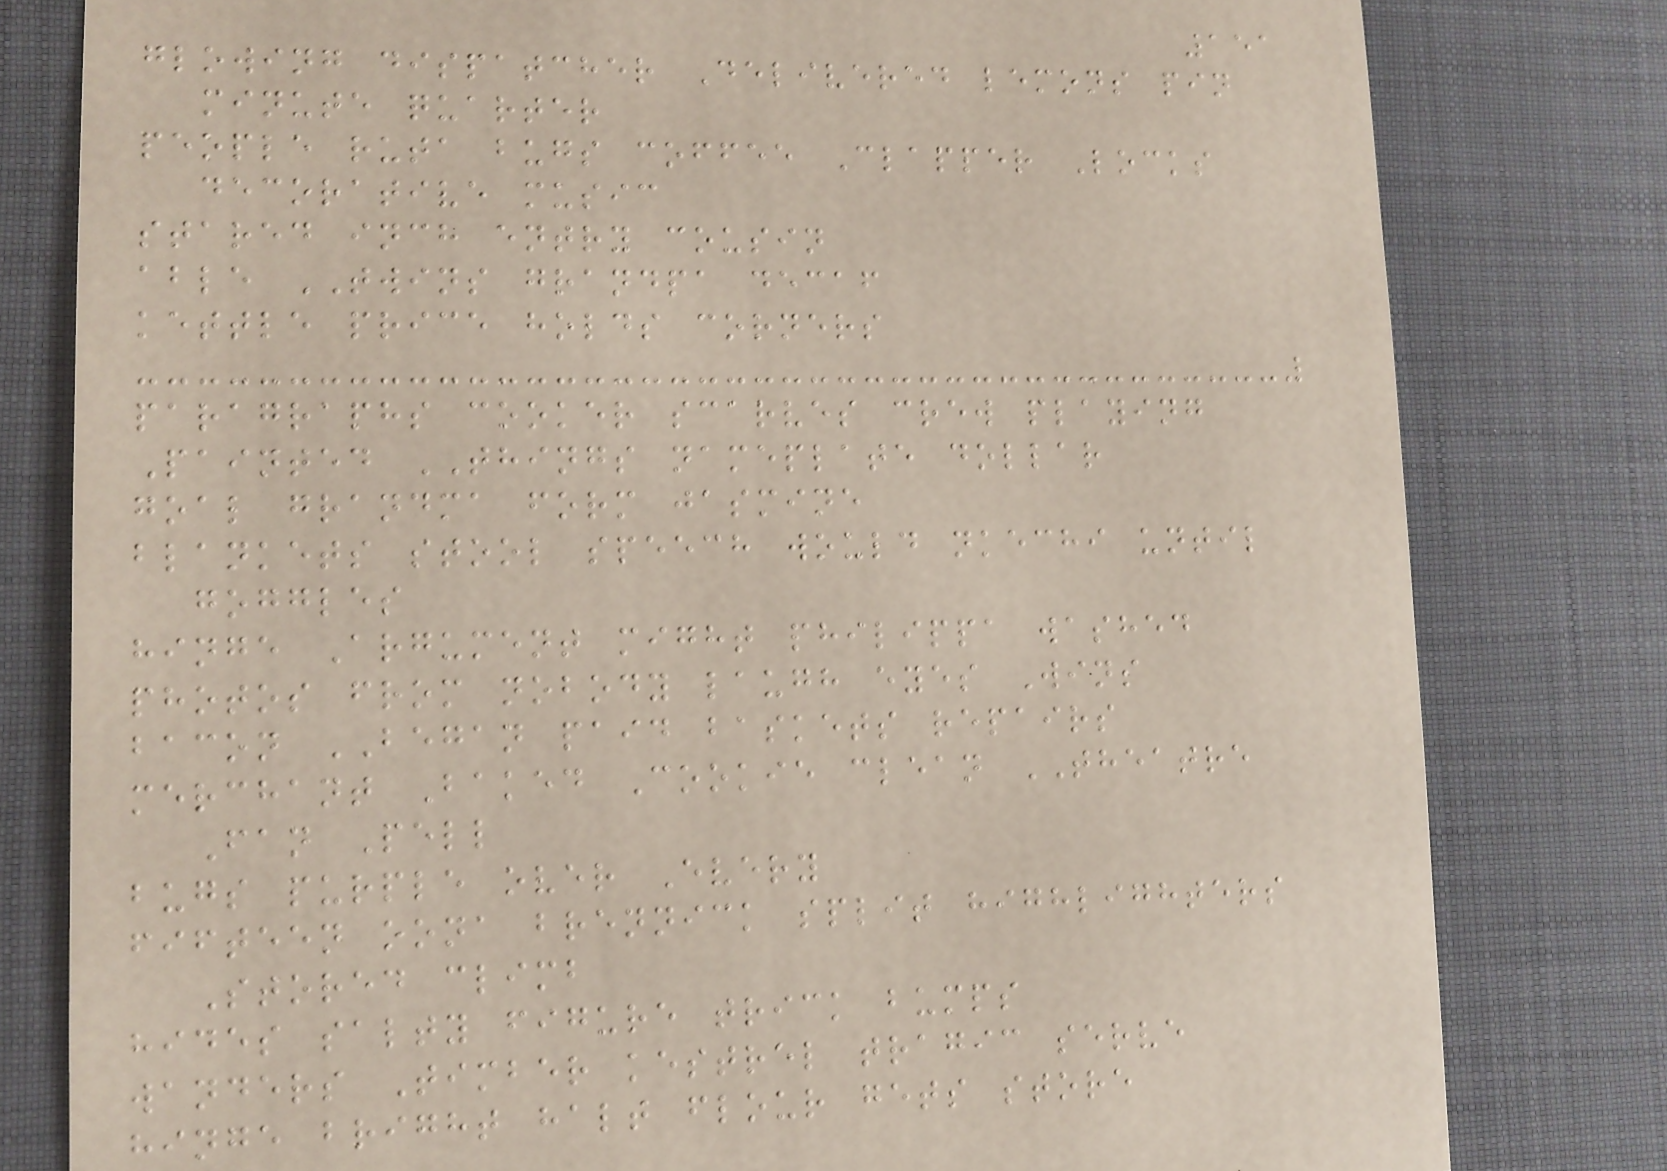151
glowing dispatcher Delivered lemons pin
minute quarter
people ruta bugs coffee Clapper Locks
decorative music
stared inch entry cousin
able TWINS grandpa decaf
kettle price holds corners
paragraphs cooker scarves crew playing
Painted THINGS nameplate dollar
goal grandma form jasmine
blankets stool speech would nkechi until
goggles
hinge Argument might philippa washed
photos from nobody laugh eyes Wins
bacon BEGAN paid baskets repairs
merchant Baked Cookie clean THEATRE
Fan Pell
bugs purple over Every
fifteen oona brennick split highlighters
Stored climb
hides salty figure trick bumps
wanders Timber kestrel tragic serve
hinge bright halt flour gets store
